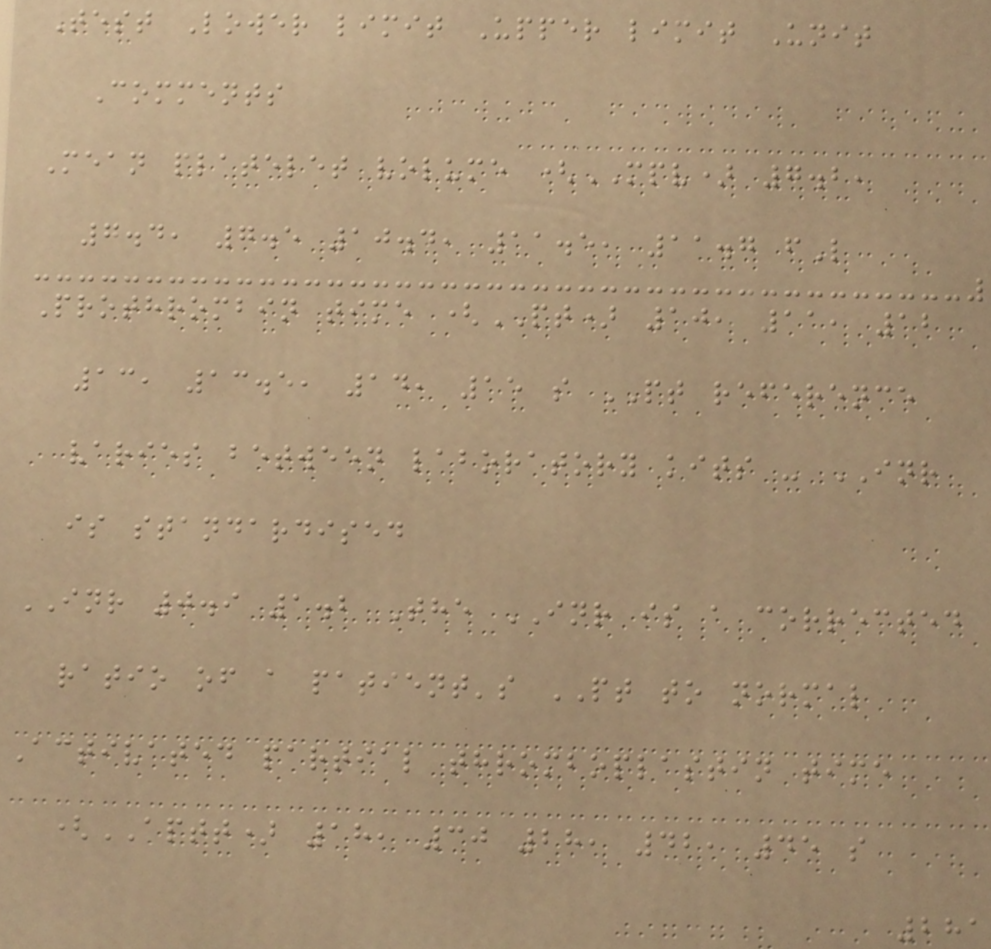Test Lower limit Upper limit Unit
Comments
Mean platelet volume (MPV) 7.2,
7.4, 7.5 10.4, 11.5, 11.7 fL
Prothrombin time (PT) 10, 11, 12
13, 13.5, 14, 15 s PT reference
varies between laboratory kits - INR
is standardised
INR 0.9 1.2 The INR is a corrected
ratio of a patient's PT to normal
Activated partial thromboplastin time
(APTT) 18, 30 28, 42, 45 s
281
